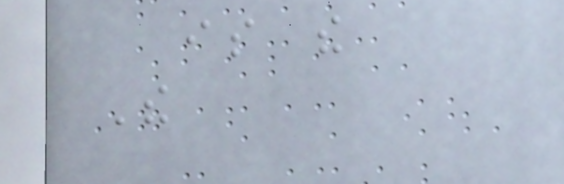is the
The
